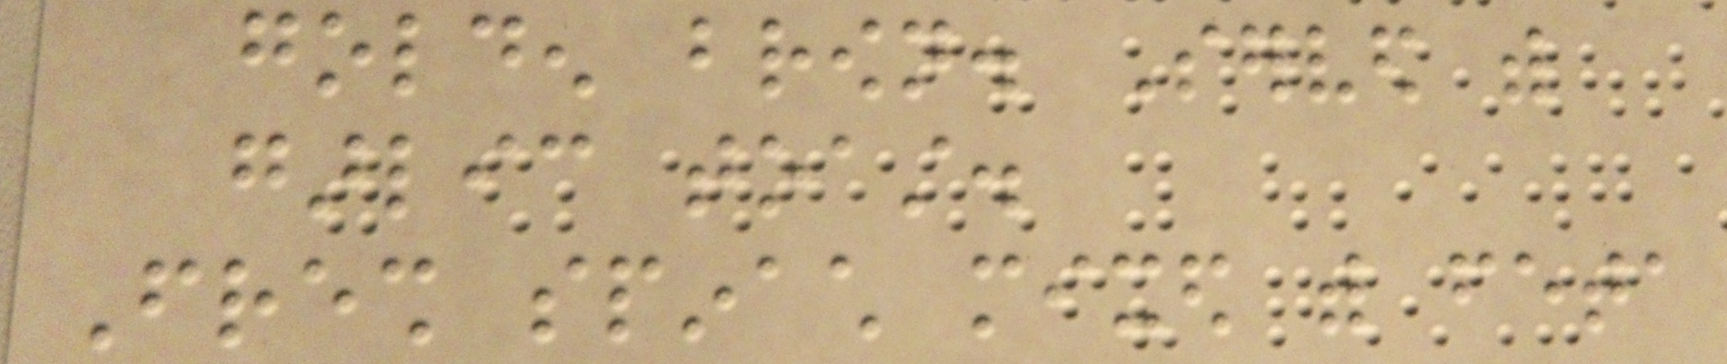golden brown. Served with
garlic toast.
Fresh spinach mixed with feta
